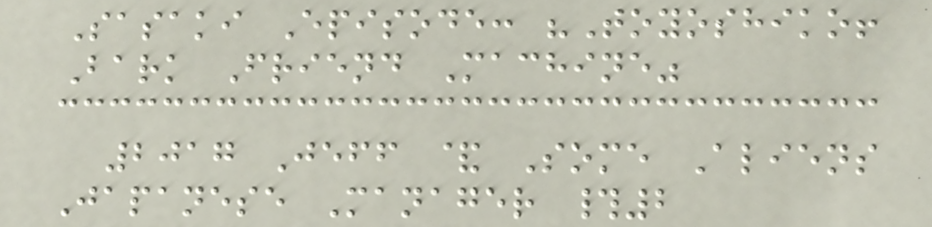Sasaki Episode: "Toyoshiko!
Bark Friend Machine"
2017 Jeff & Some Aliens
Japanese Manager #2
